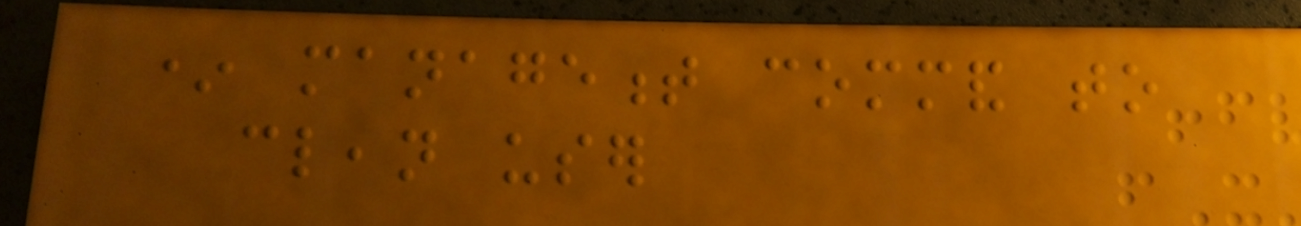* management command to
clean user
